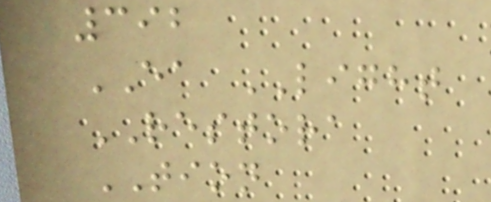392
EA LIGHT
RESTORA
TION
